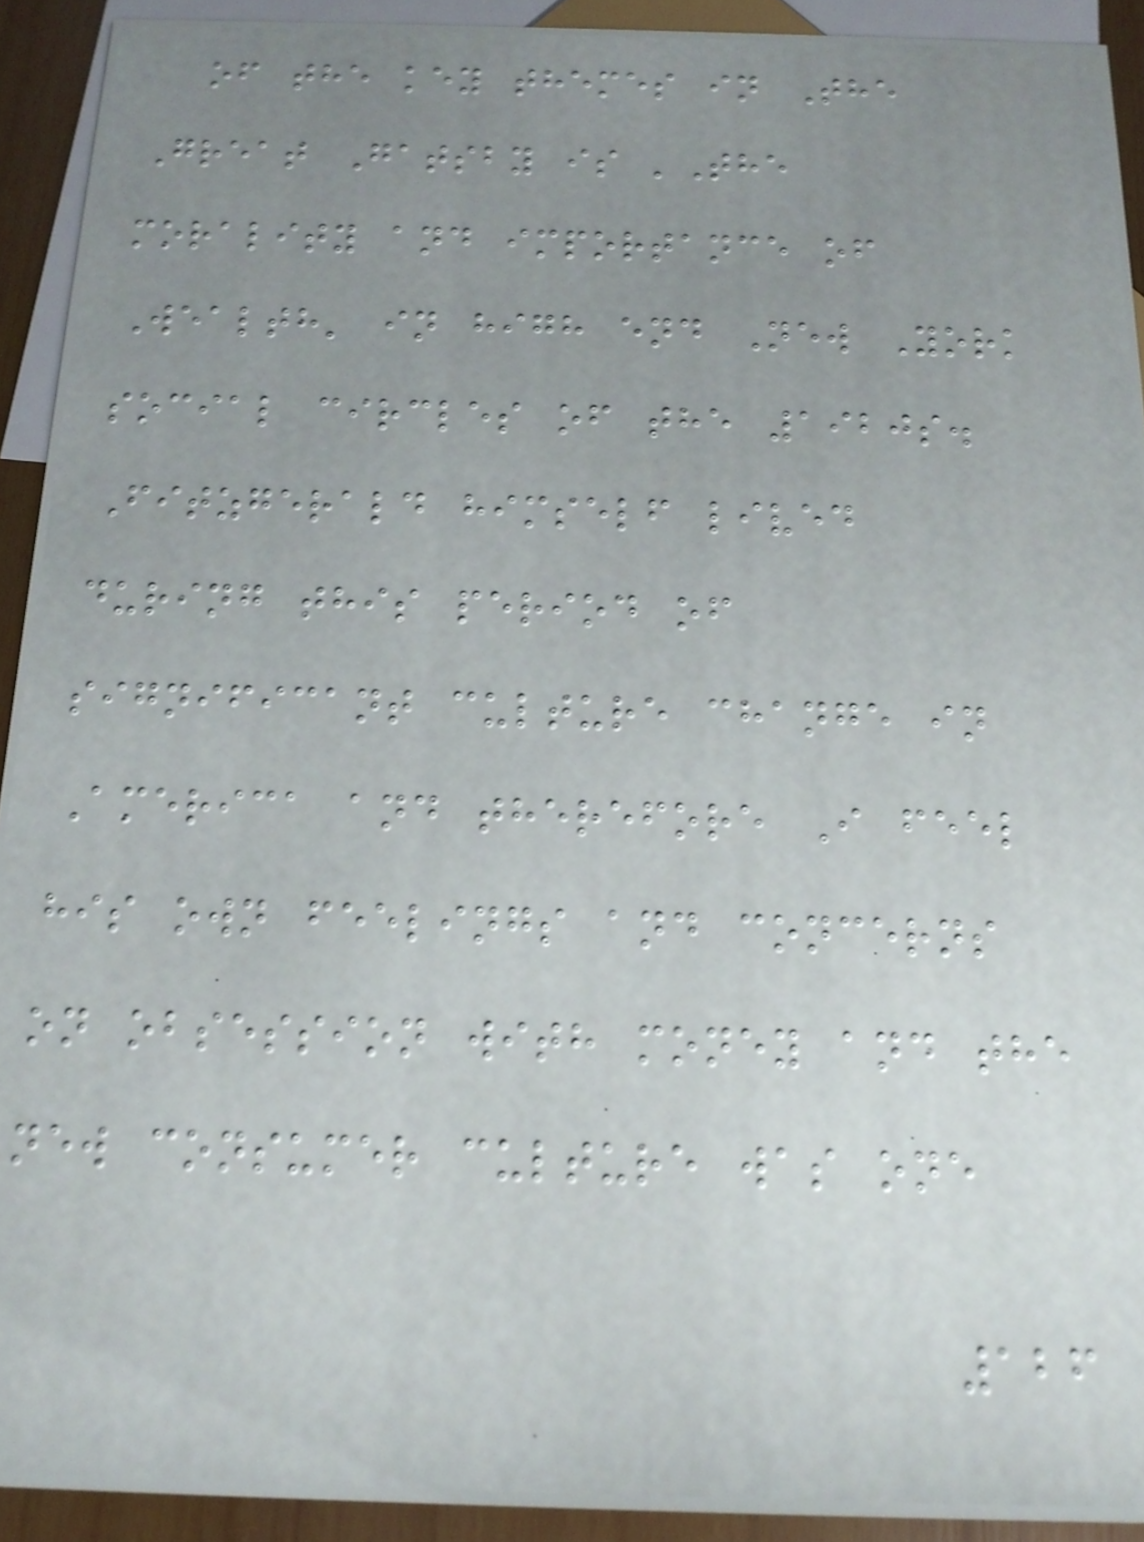of the key themes in The
Great Gatsby is 'The
morality and importance of
Wealth' in high end New York
social circles of the 1920s.
Fitzgerald himself lived
during this period of
significant culture change in
America and therefore I feel
his own feelings and concerns
on obsession with money and the
new consumer culture was one
126
